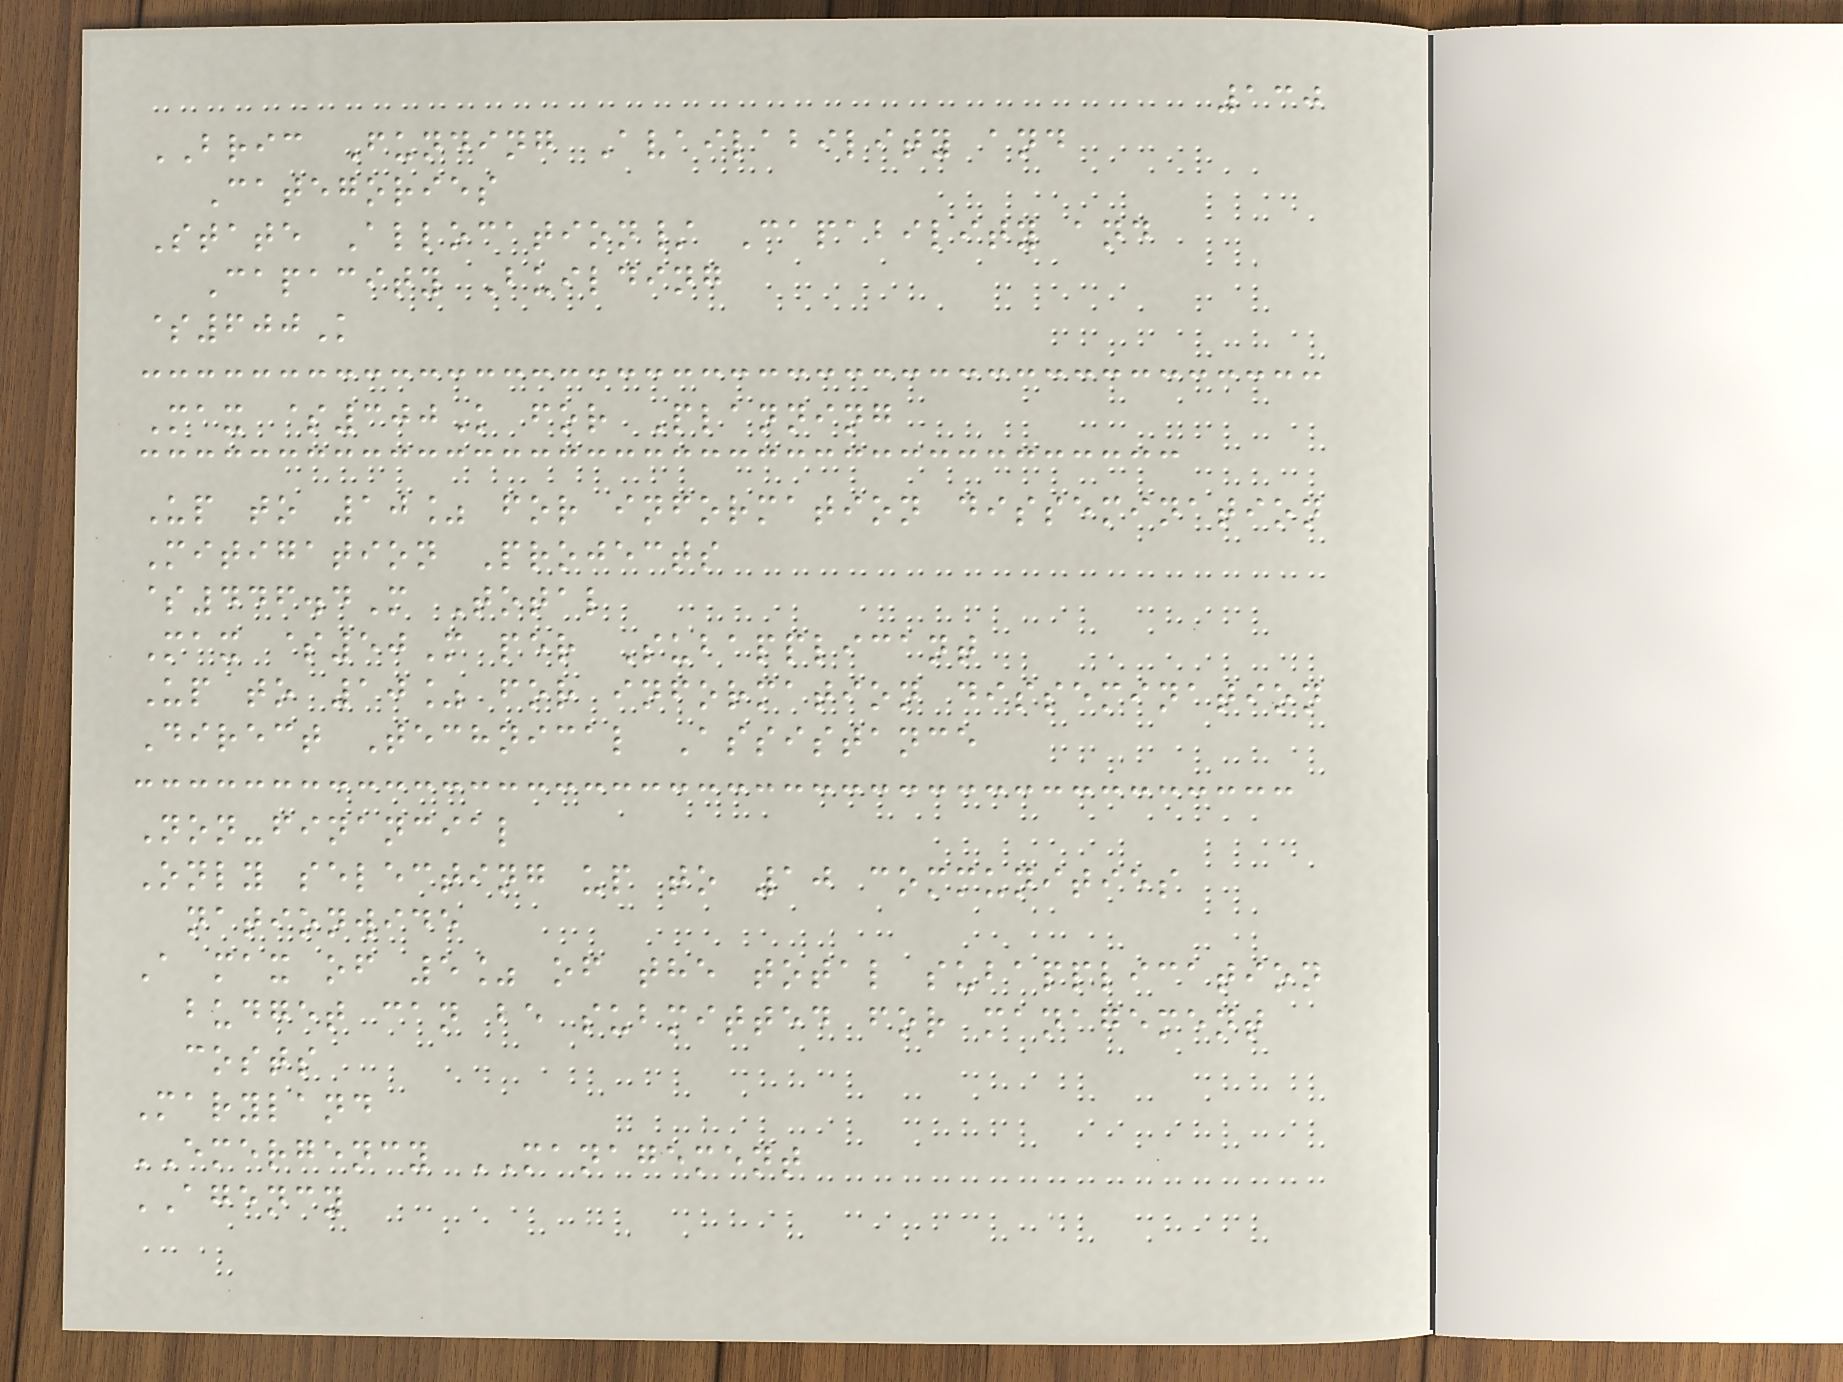130
BRIC Funding Availability and
Categories
State Allocation/ Capability and
Capacity Building
$600K
Max $300K for Planning
Up to 10% for information dissemination
Mitigation Projects
$446.4M Total
Max $50M per Subapplicant
Up to 10% for information dissemination
Direct Technical Assistance
Non-financial
Only selecting up to 10 communities
nationwide
A max of 5% of the total subapplication
budget can be submitted for management
costs
Maryland
EMERGENCY MANAGEMENT
AGENCY
